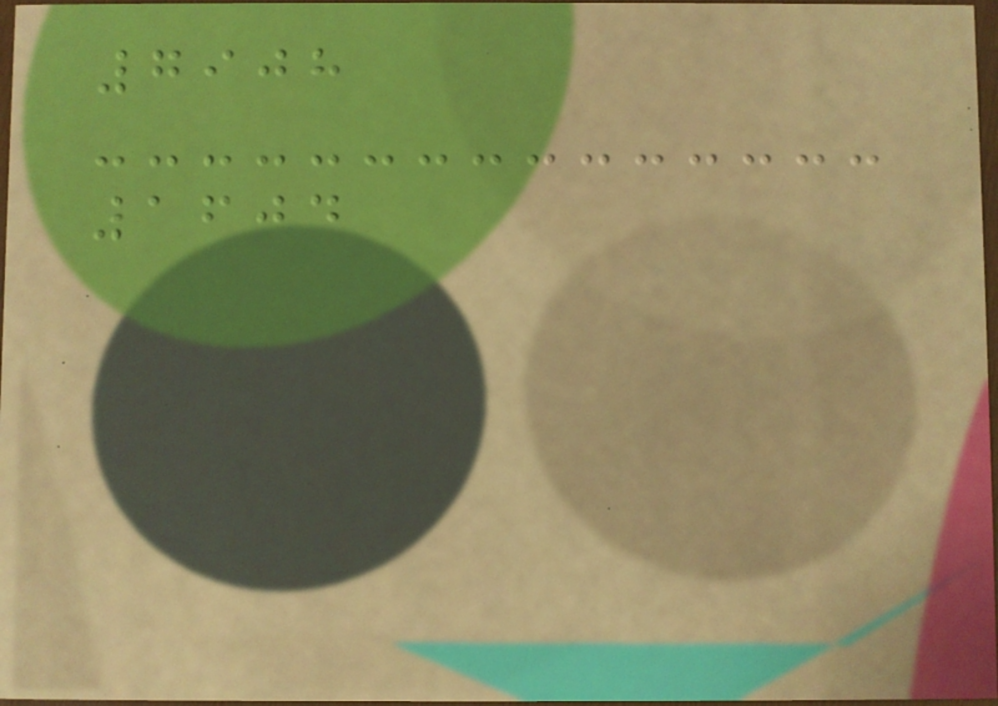7908
1604
